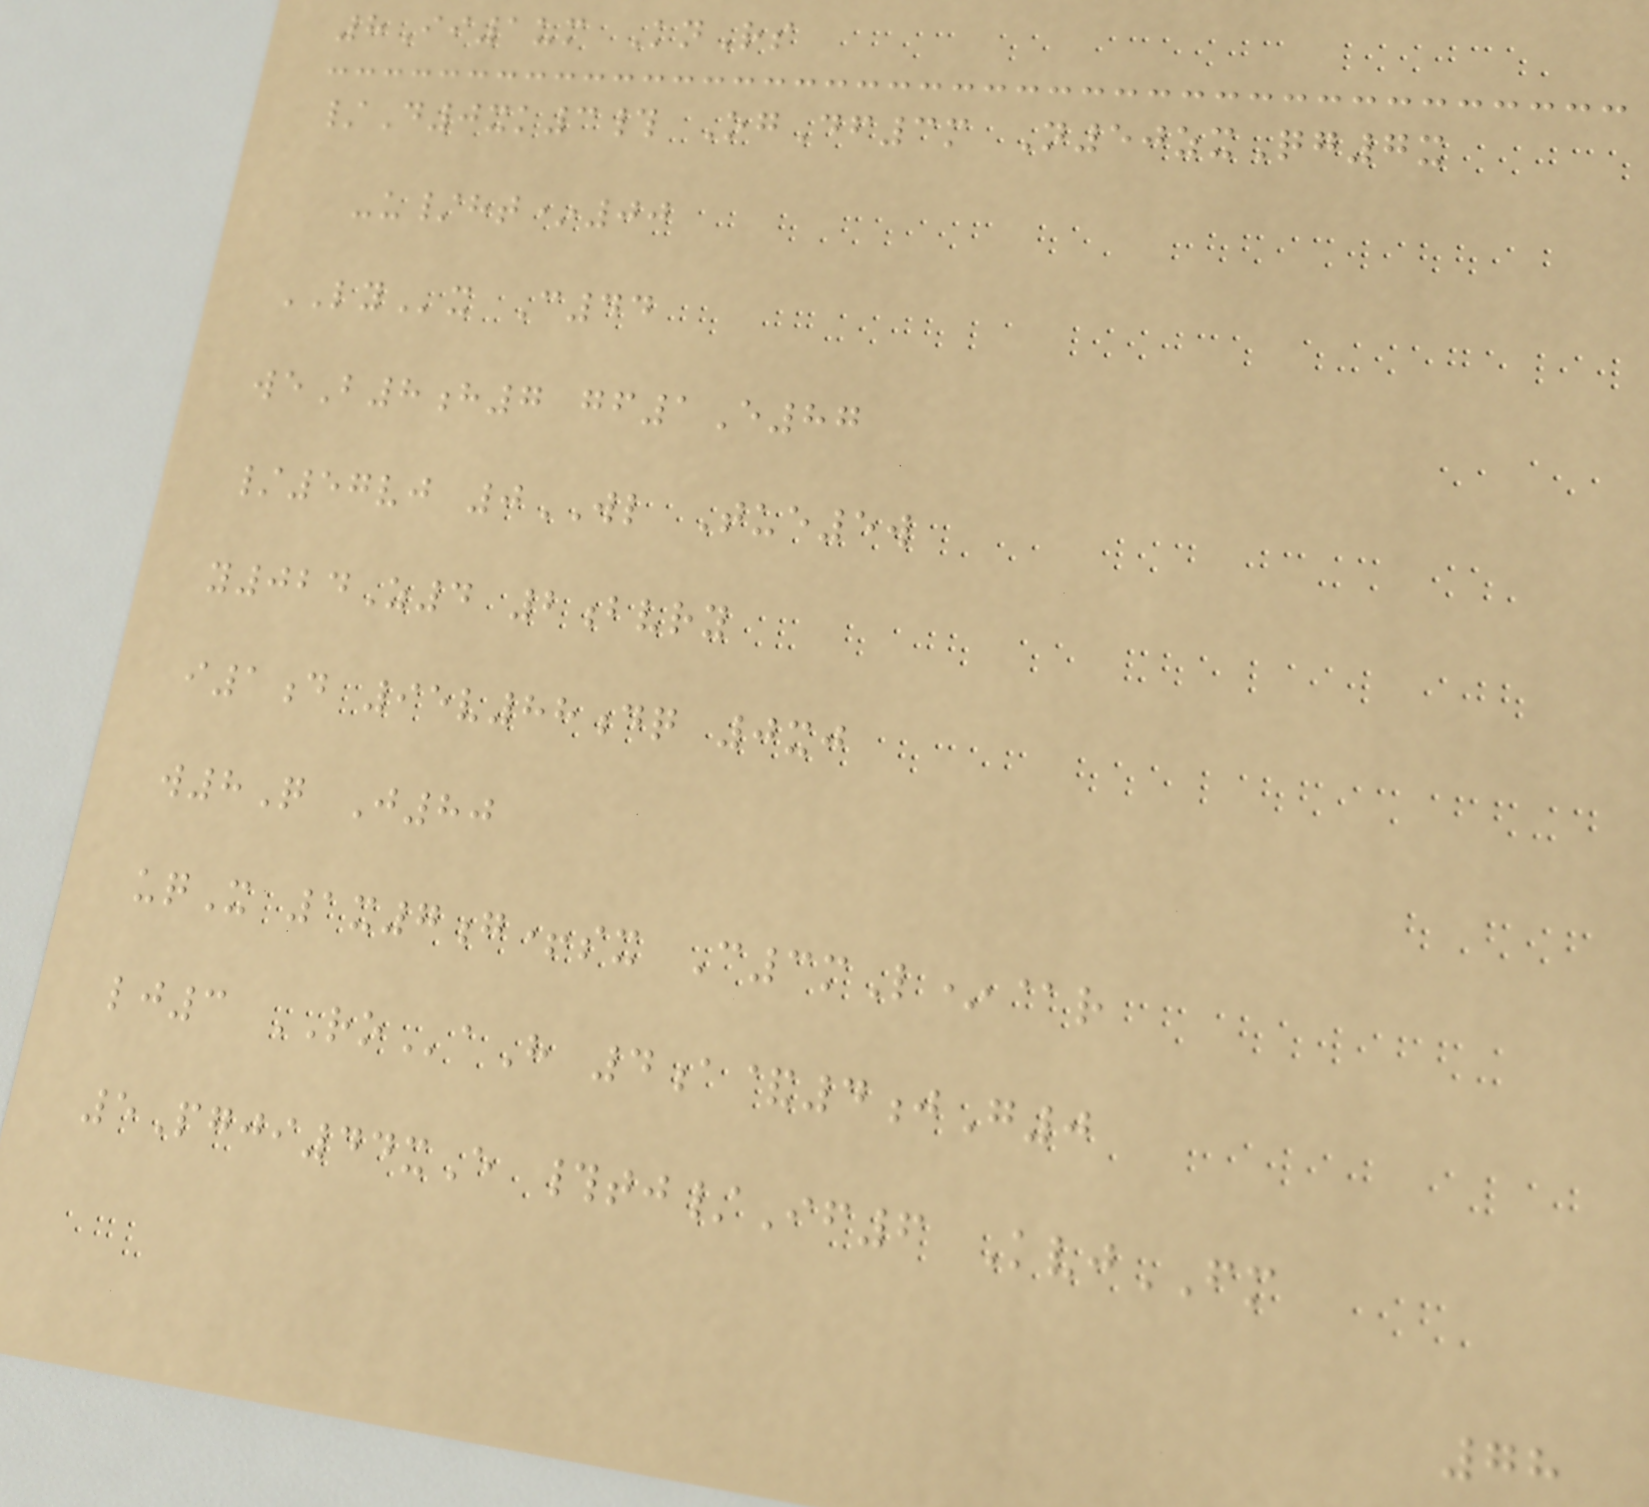8Ii1um KnRs
/D0xk3# OgDf3m N50zxQg7x
-u/ht*00
LYx C44
weB8h7 gf1E87
/57vj 0WL Tue5w
y024Z4 2bvry
i1d 95v88dq 0xj
w8Q J80
uqX 1x7g+sx C3mL*@r
lj3 ROaH 4a&4jG0
5Pgji44xE #tj/If6 KvjFM
78
